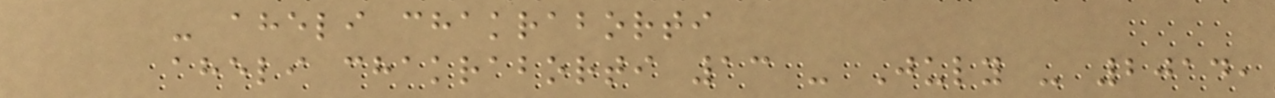- aheli chakraborti
aheli chakraborti 13 - July - 2014,
